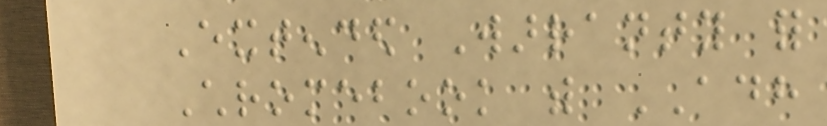Extended Warranty for
Chromebook with ADH
